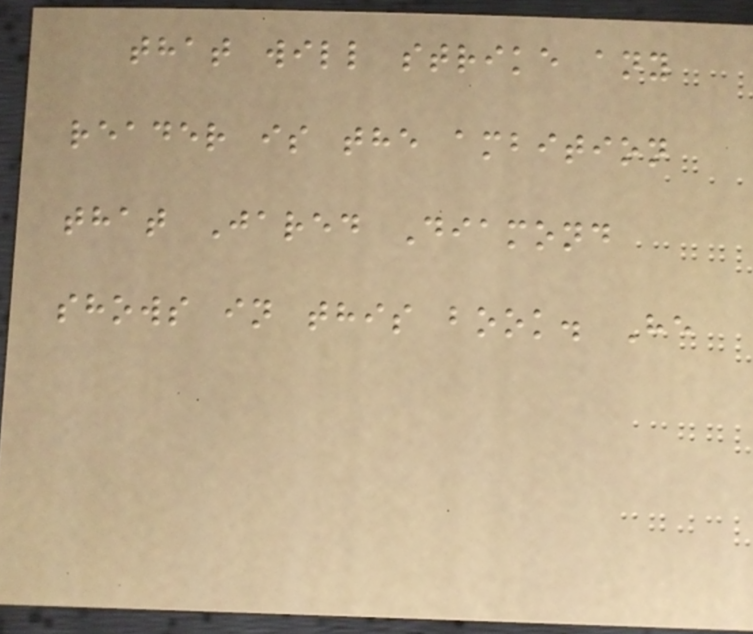that will strike any
reader is the ambition
that Jared Diamond
shows in this book. He
